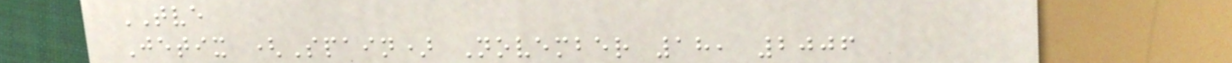TVE
Jetix (Spain) November 18, 2006
